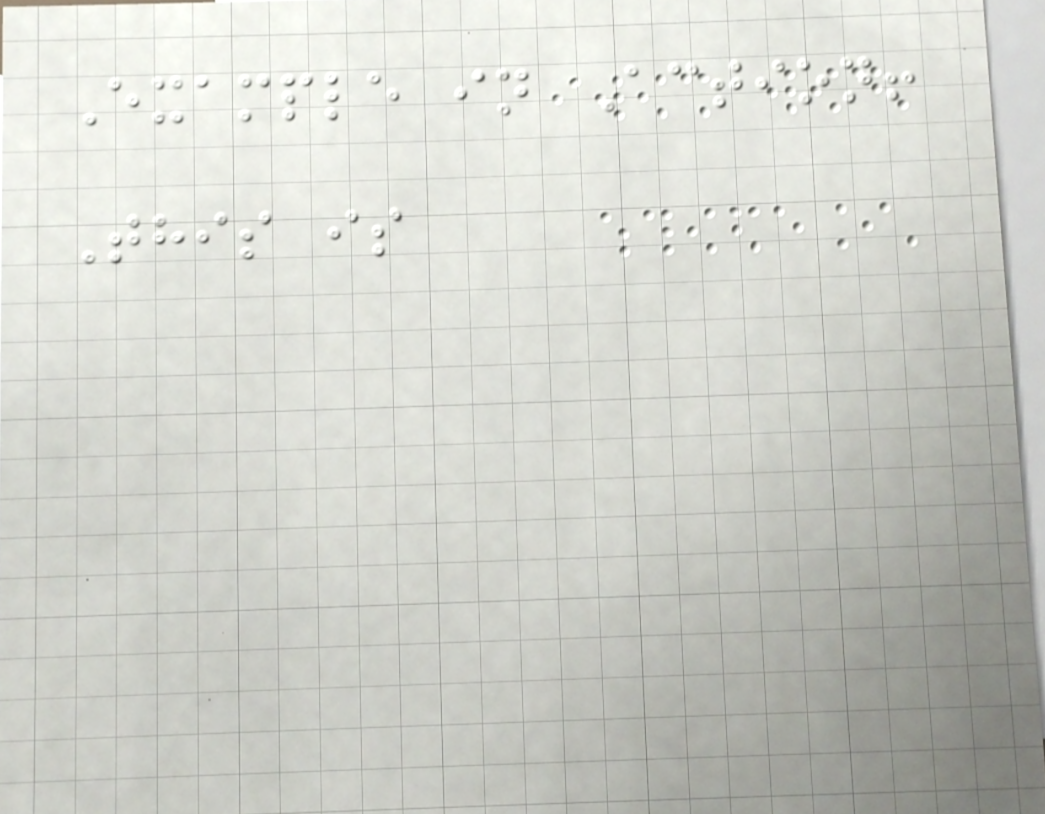Example in Action!
This is
